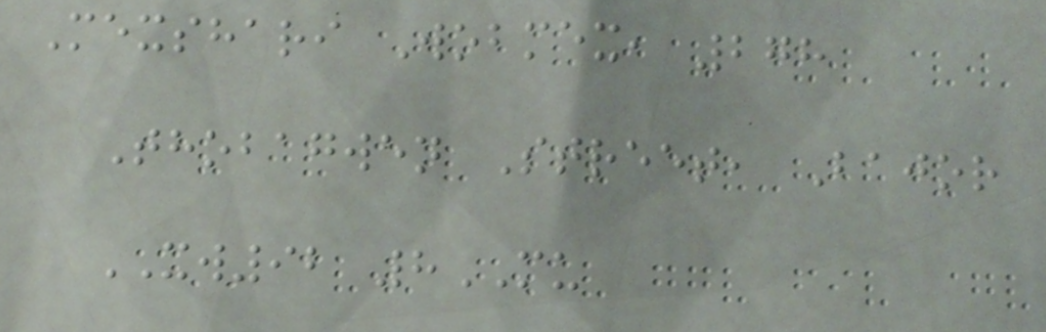Mexshari Wobmex, 278
Thobagwen Street, Bajor
XW92 8MU
